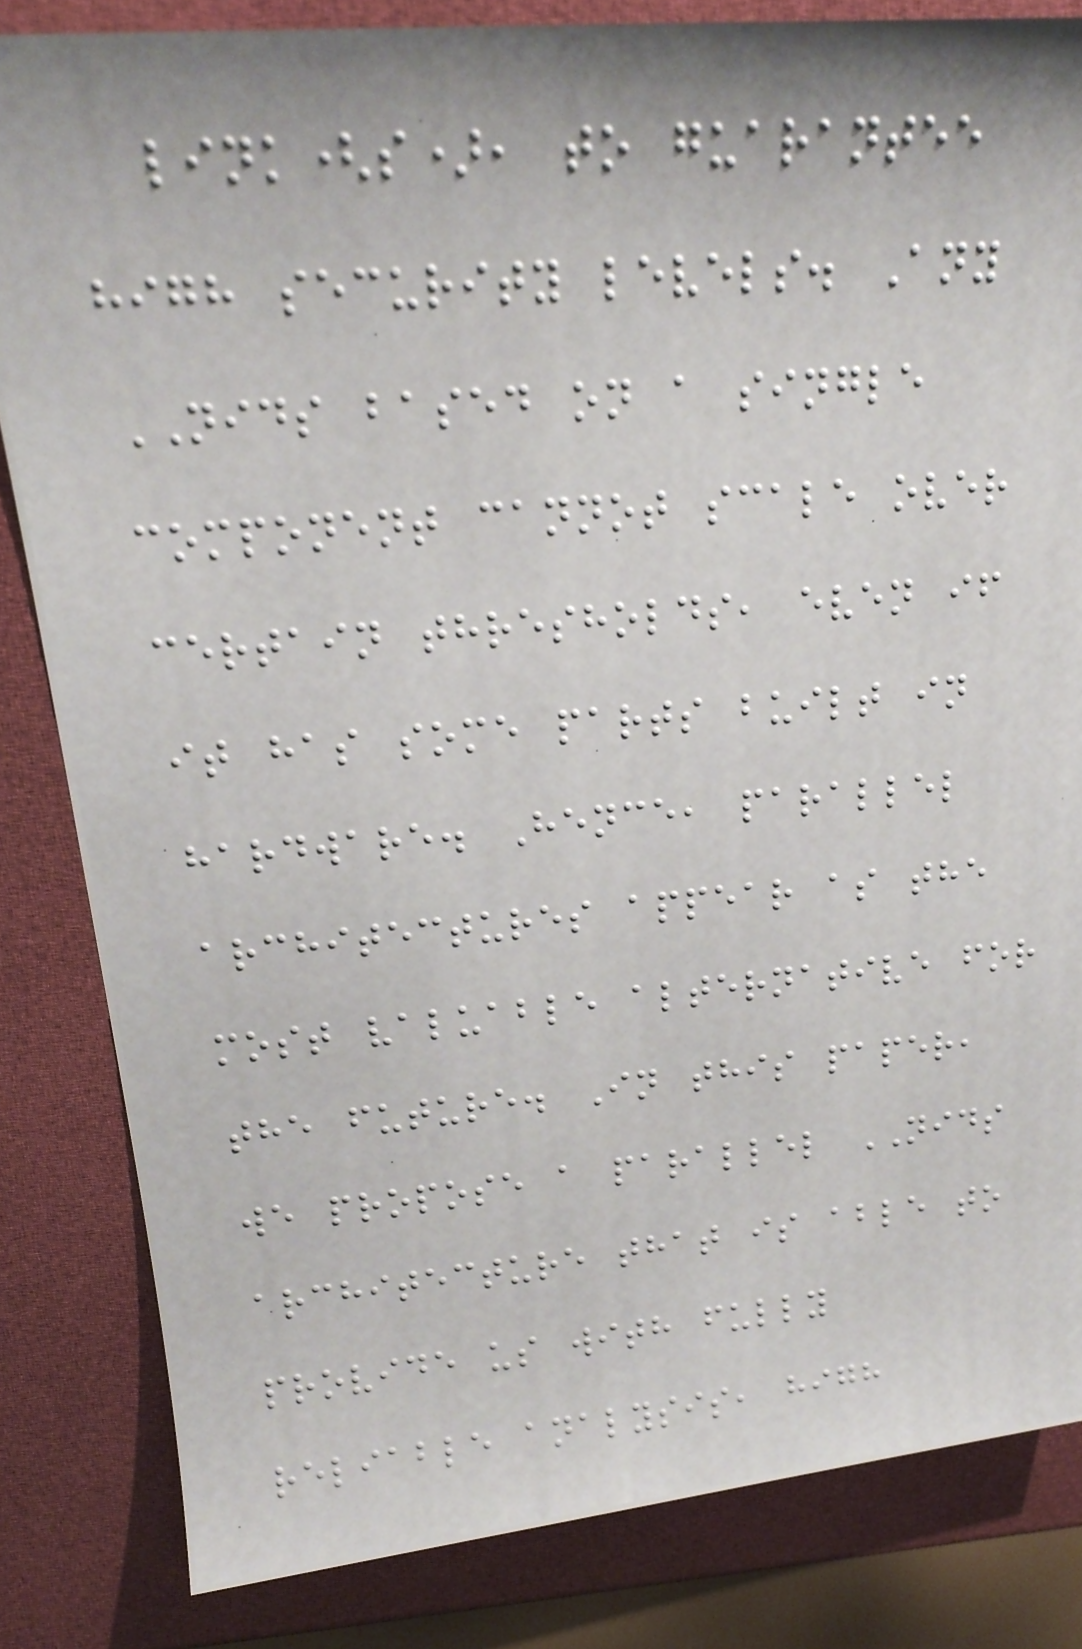link(s), to guarantee
high security levels. Any
NIDS based on a single
component cannot scale over
certain thresholds, even if
it has some parts built in
hardware. Hence, parallel
architectures appear as the
most valuable alternative for
the future. In this paper,
we propose a parallel NIDS
architecture that is able to
provide us with fully
reliable analysis, high
